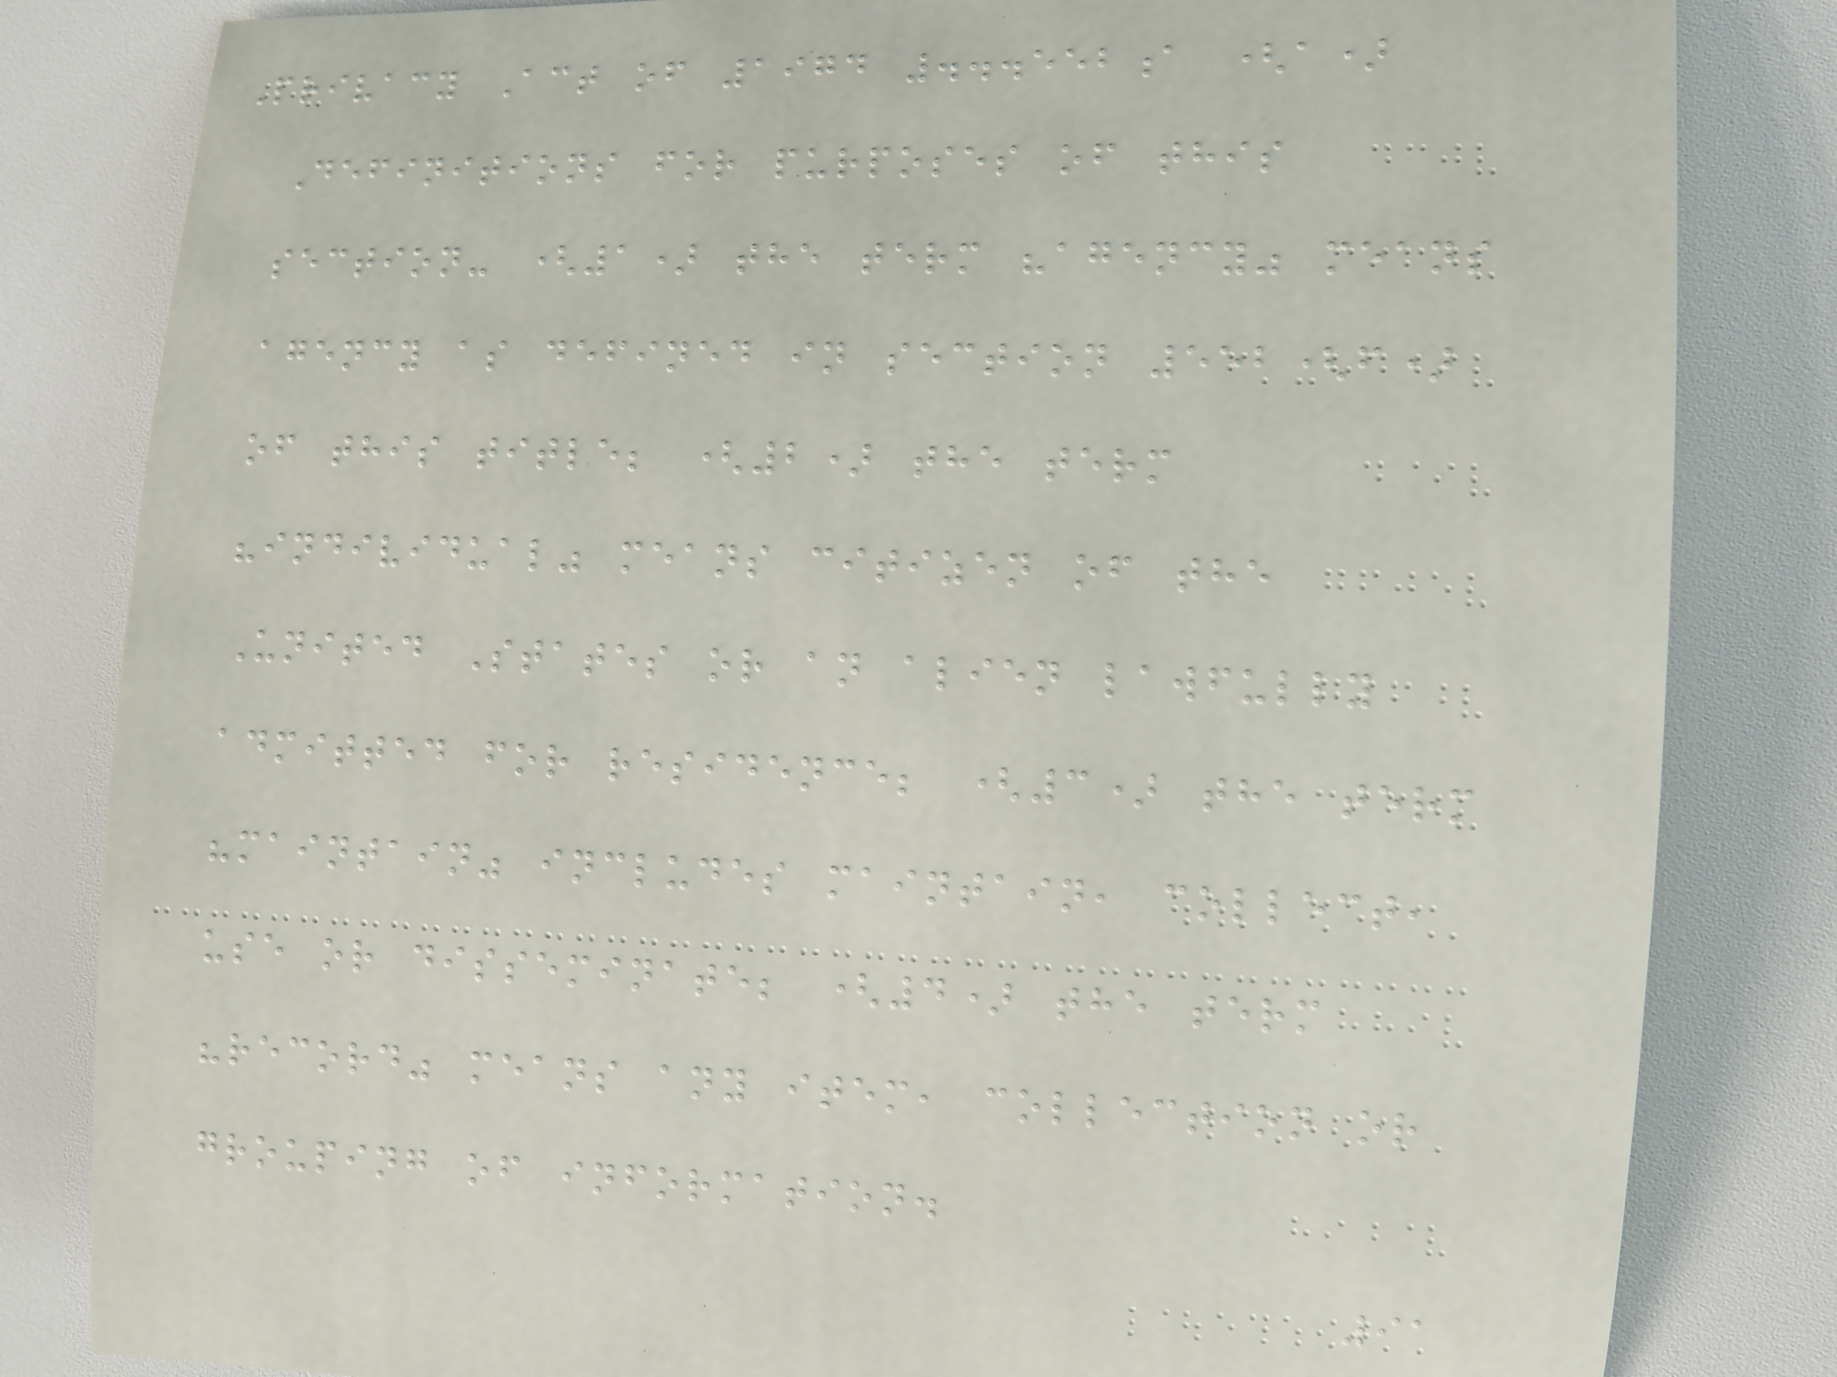Privacy Act of 1974 ...552a (a)
Definitions for purposes of this
section- (1) the term "agency" means
agency as defined in section 552(f)
of this title; (2) the term
"individual" means citizen of the
United States or an alien lawfully
admitted for residence; (3) the term
"maintain" includes maintain, collect,
use or disseminate; (4) the term
"record" means any item, collection or
grouping of information.
91
